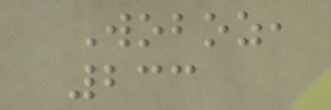Woboz,
233
